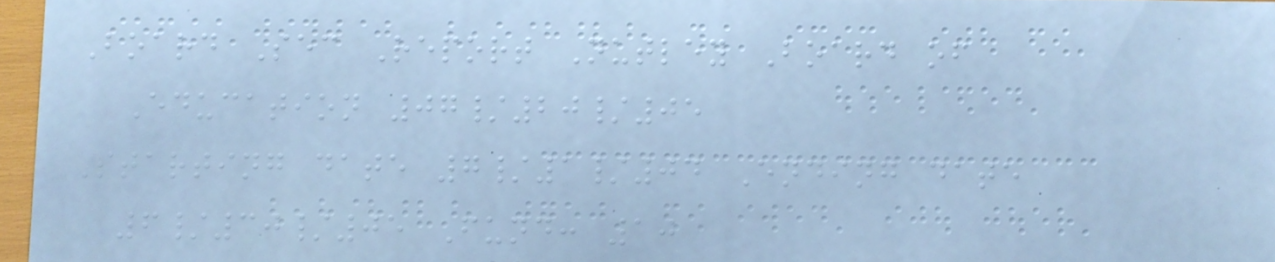Board Sec Report Nutley Board of
Education 07/20/05
Starting date 7/1/04 Ending date
6/30/05 Fund: 10
